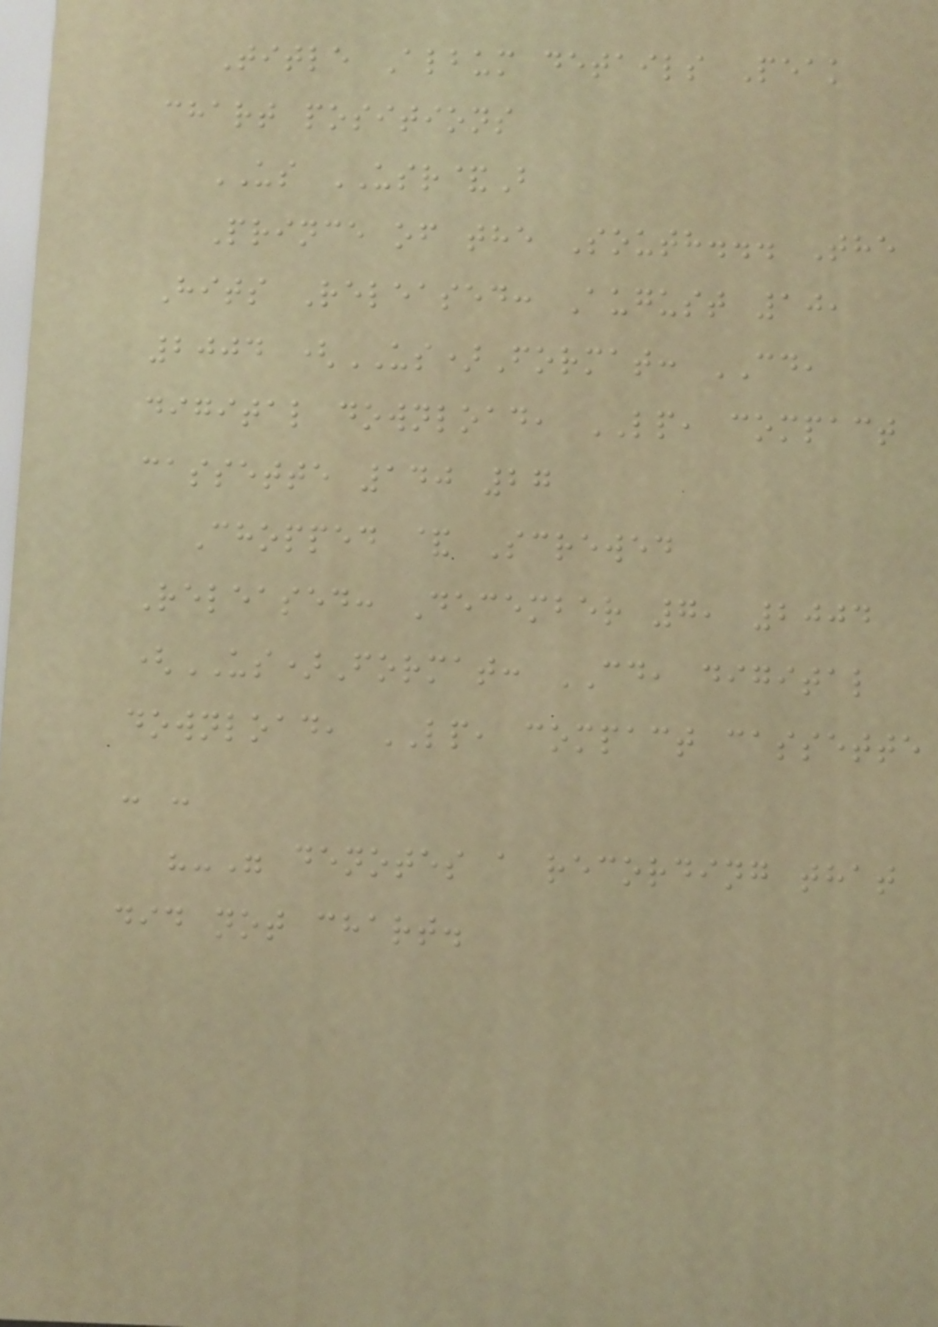Title Album details Peak
chart positions
US USR&B
Prince of the South... The
Hits Released: August 10,
2004 (US)Format: CD,
digital download, LP, compact
cassette 140 27
Chopped & Screwed
Released: December 7, 2004
(US)Format: CD, digital
download, LP, compact cassette
- -
"-" denotes a recording that
did not chart.
